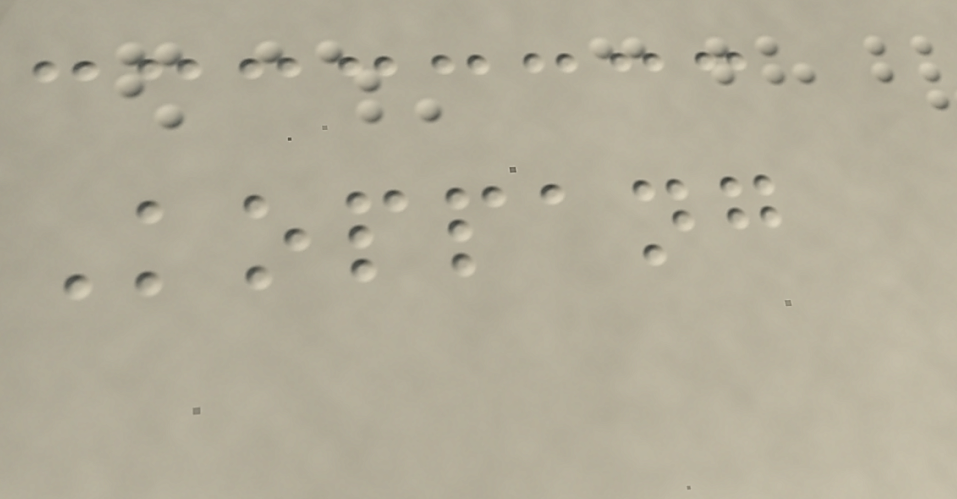Koppang
